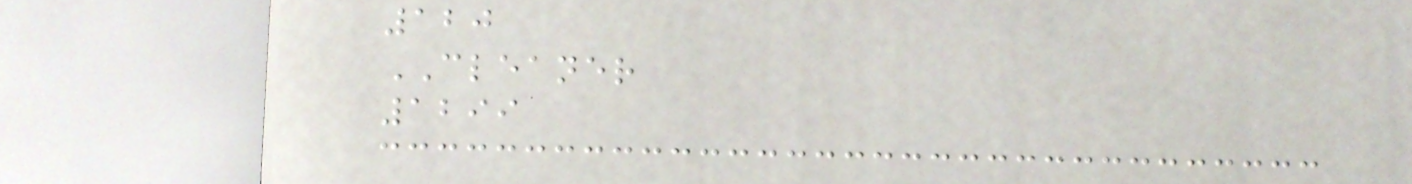120
CLEANER
1299
